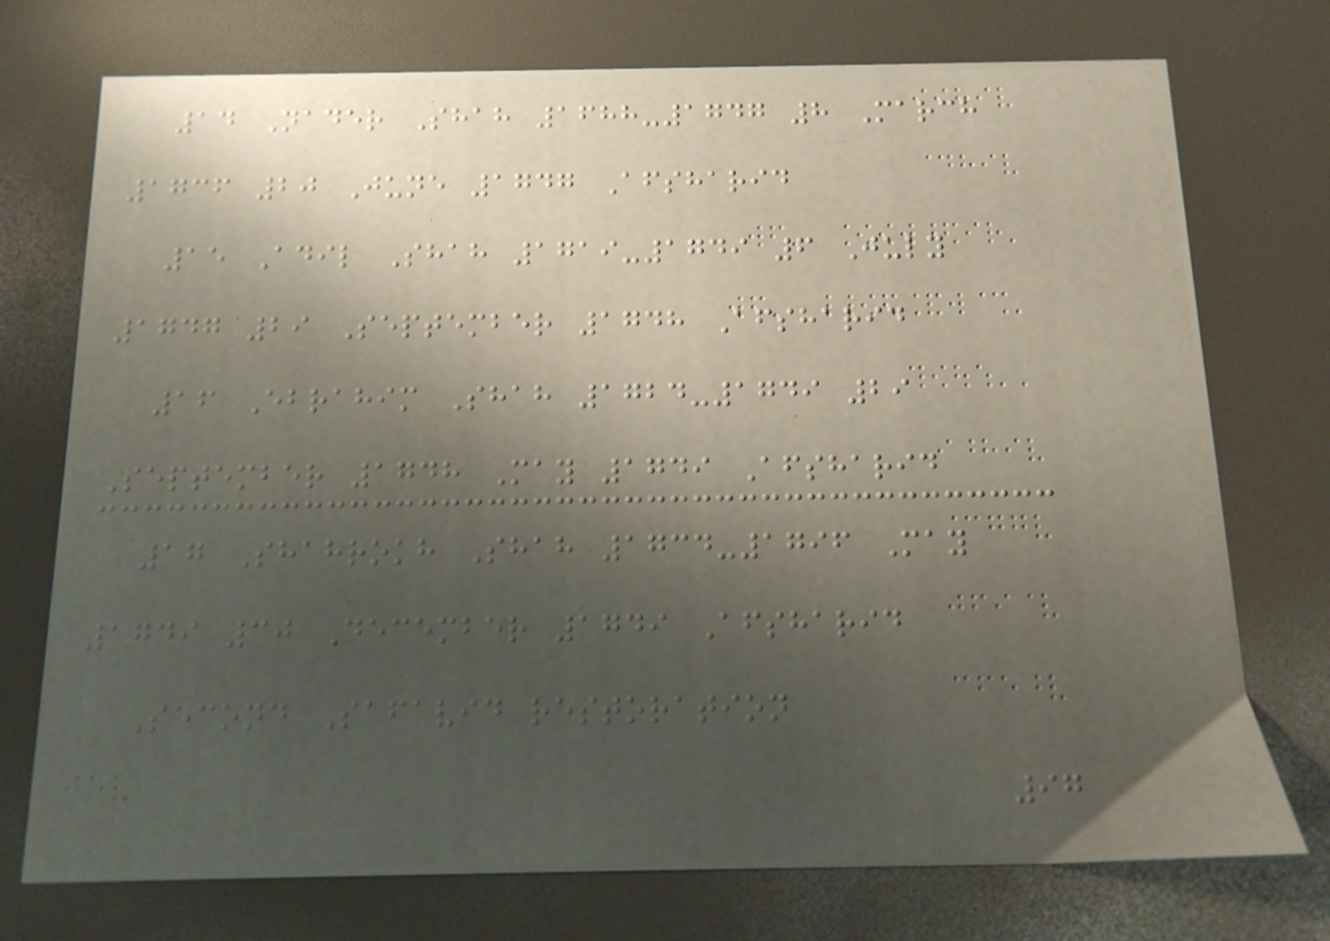14 Nader Shah 1688-1747 8 March
1736 20 June 1747 Afsharid
15 Adil Shah 1719-1749 6 July
1747 29 September 1748 Afsharid
16 Ebrahim Shah 1724-1749 29
September 1748 May 1749 Afsharid
17 Shahrokh Shah 1734-1796 May
1749 30 December 1749 Afsharid
Second Safavid restoration
97
